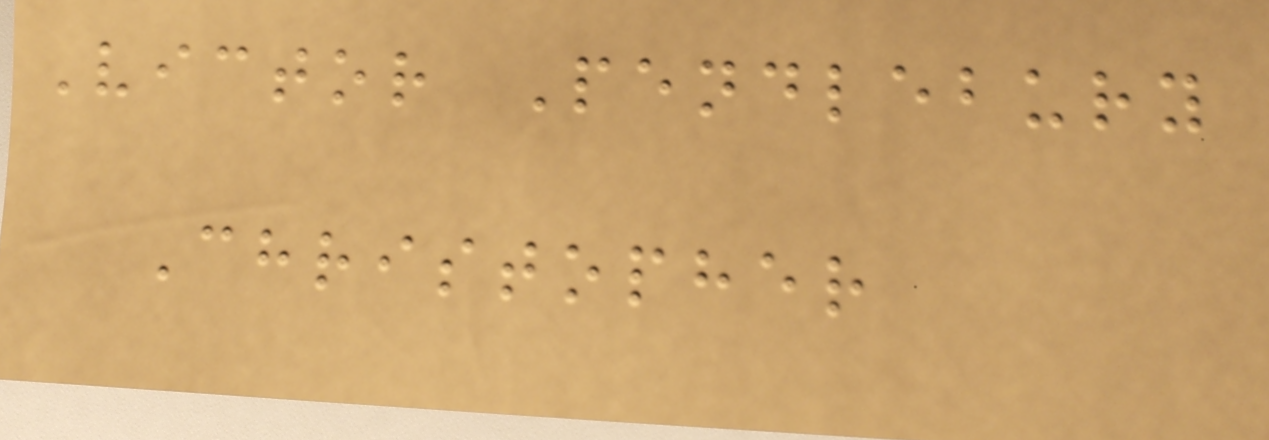Victor Pendlebury
Christopher
